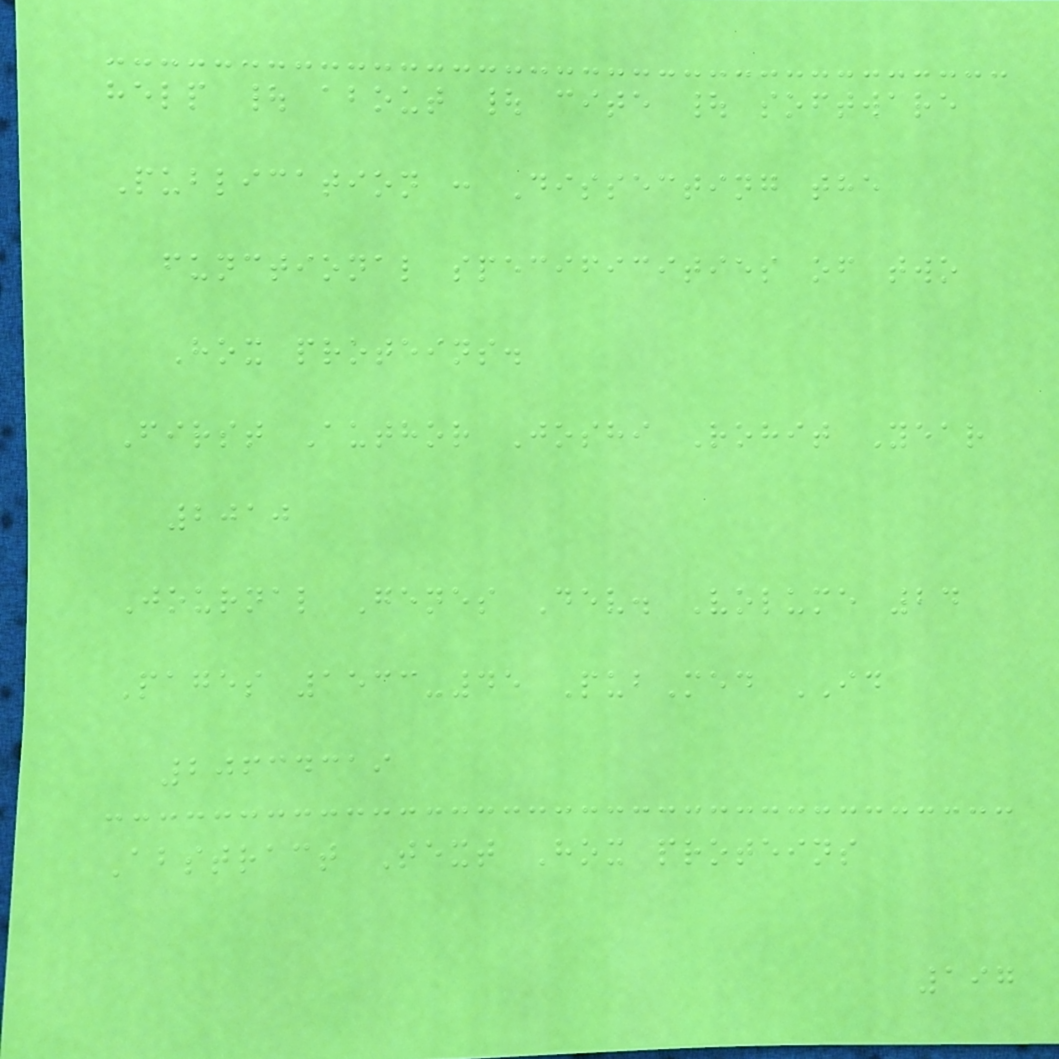help | about | cite | software
Publication : Dissecting the
functional specificities of two
Hox proteins.
First Author Joshi Rohit Year
2010
Journal Genes Dev. Volume 24
Pages 1533-45 PubMed ID
20634319
Abstract Text Hox proteins
197
